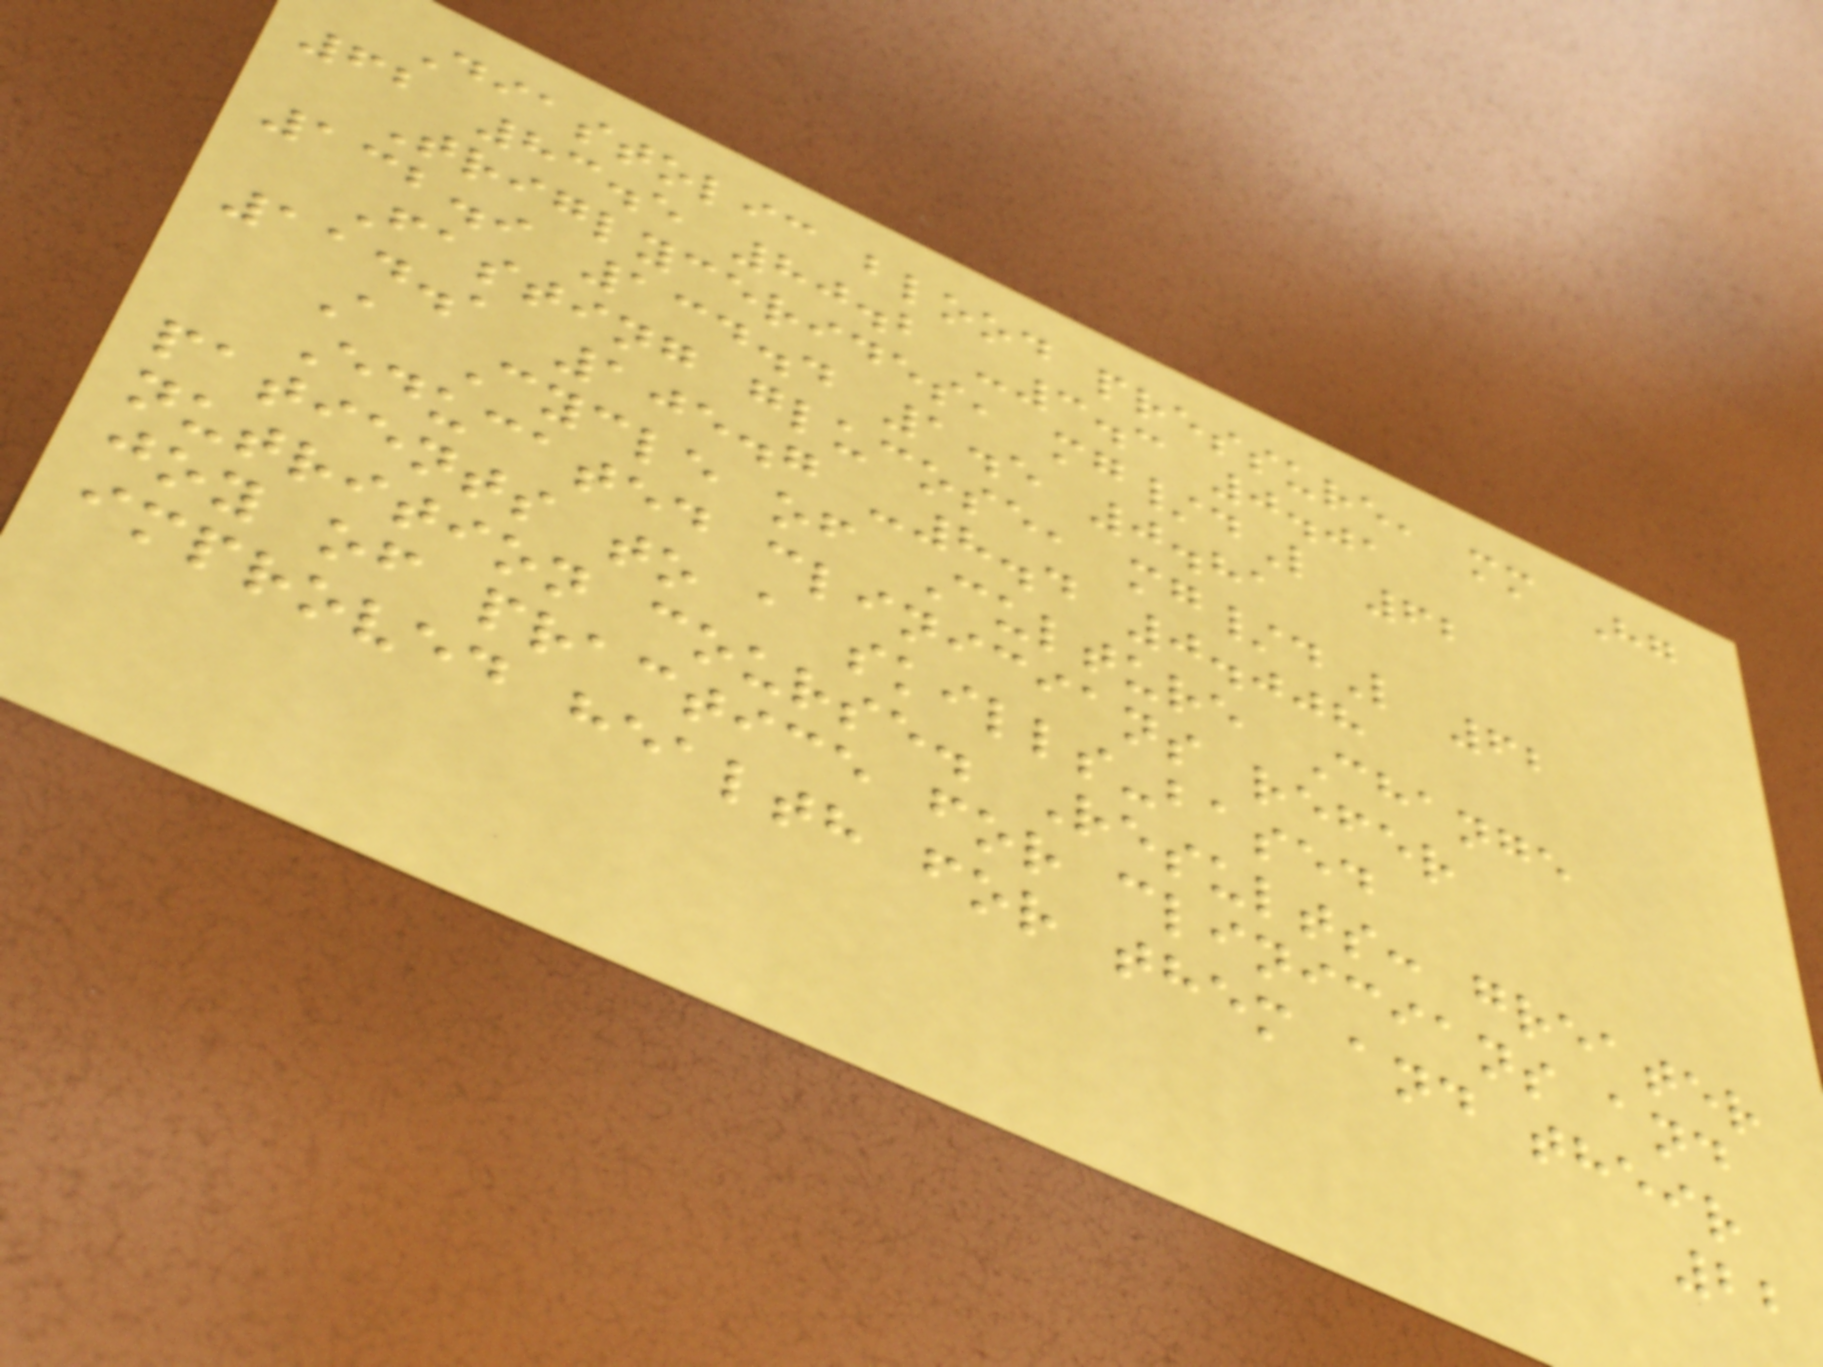Diastolic blood pressure, mm Hg
62 83.5 80.2 -3.3 0.01
Triglycerides, mg/dL 62
132.9 134.4 1.5 0.81
Fasting glucose, mg/dL 62
114.1 105.7 -8.4 0.008
A Cycle of Culture Change
Educated clinicians refer
patients to a skills-based
nutrition course. Results: greater
joy of practice for clinicians and
improved health for them and their
22
